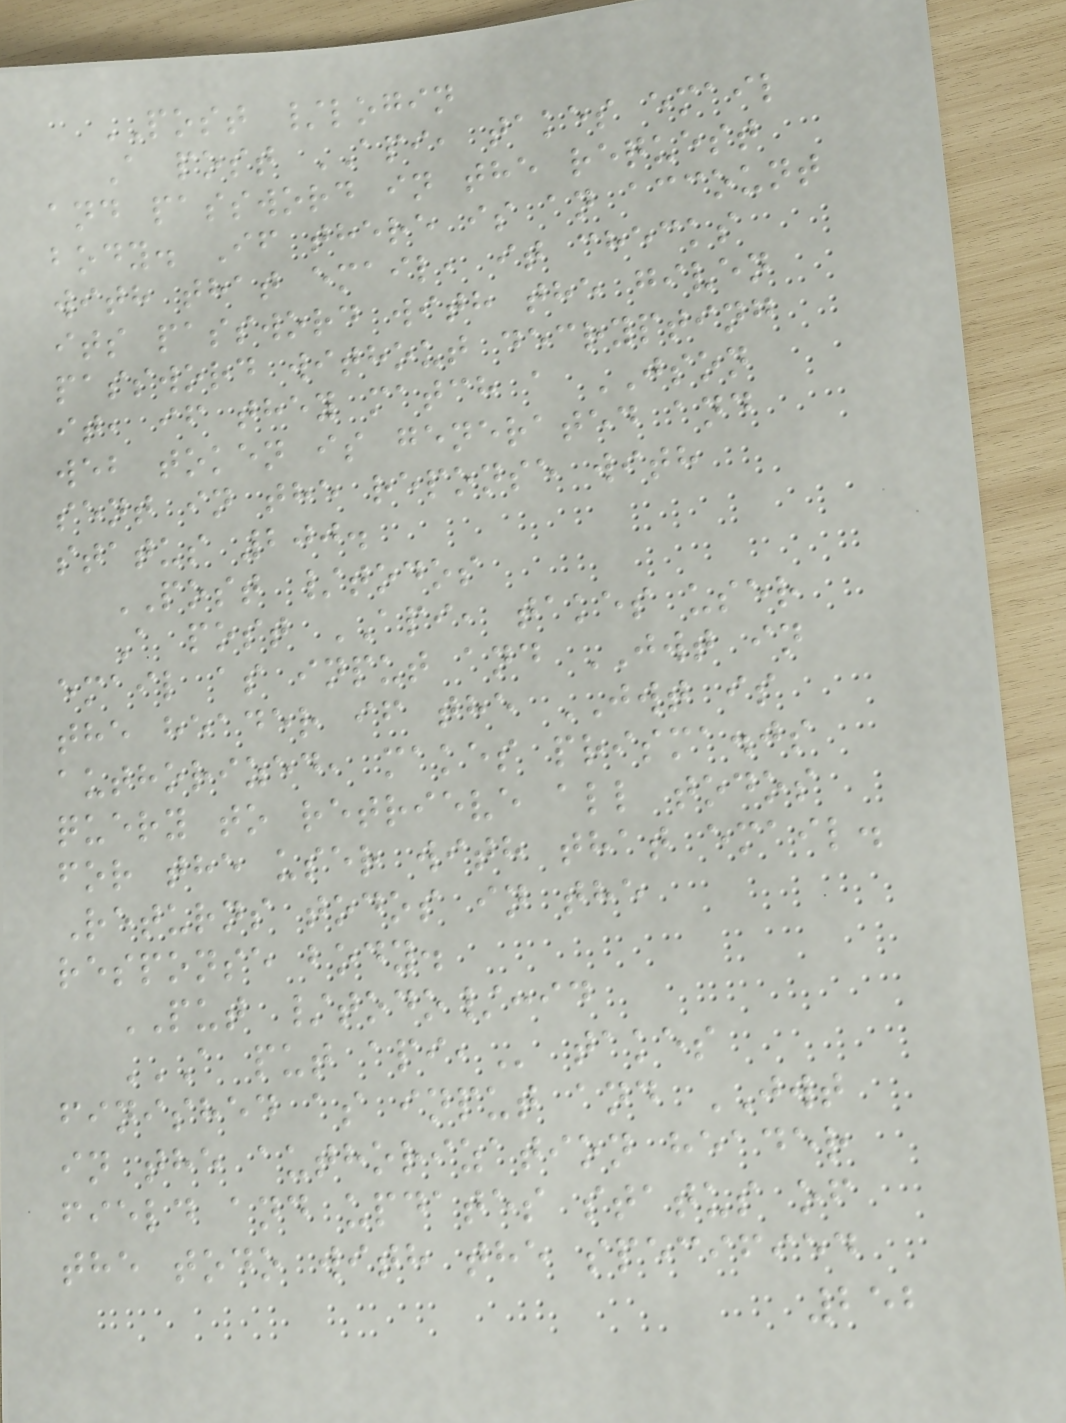POST /login
A post API, takes email
and password in the request
body. If there is an account
with that email, it checks
its password with the given
password without decrypting
it, if they match a JSON
web token is generated and
sent in the reponse with
status 200.
POST /todos
A post API, takes user
email as input and JWT in
the header if the JWT is
authorized, makes prisma.js
query to retrieve all todos
for the user with that email.
Returns todos in the
response body.
PUT /todo/:id
A PUT API, takes
finished as input and JWT
in the authorization header
field and updates status of
the todo with the specified
252
